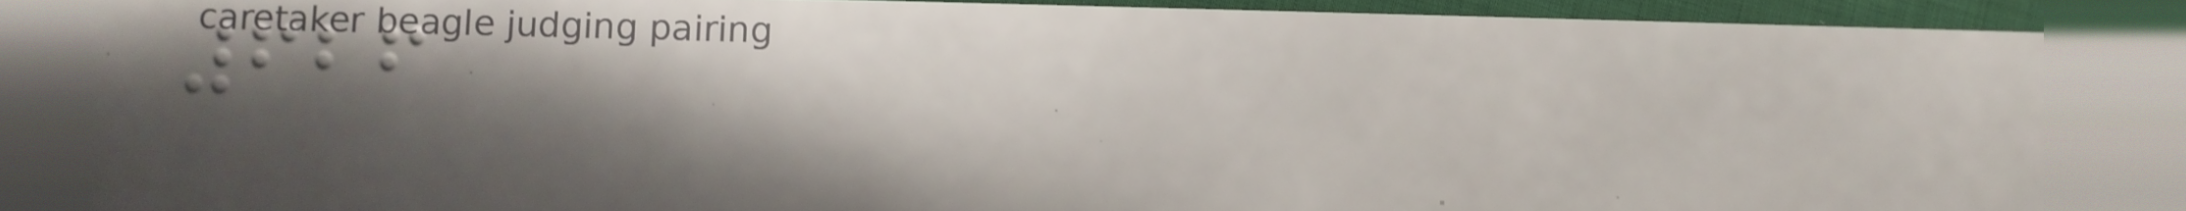626
